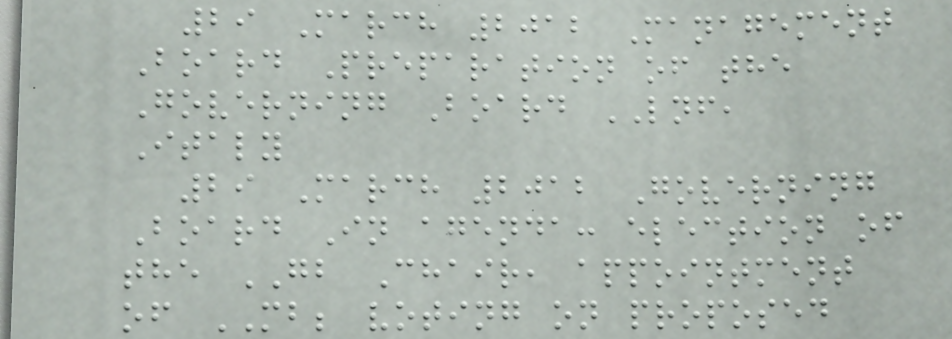29 March 2012 Management
Board Preparation of the
Governing Board LNF,
Italy
29 March 2012 Governing
Board In agenda: election of
the GB Chair, appointment
of MB; voting on proposed
